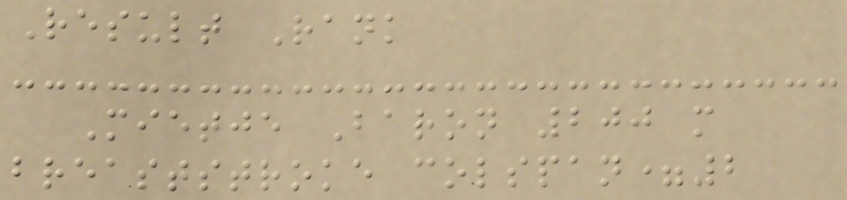Result Rank
Mietje Baron 200 m
breaststroke colspan=2
